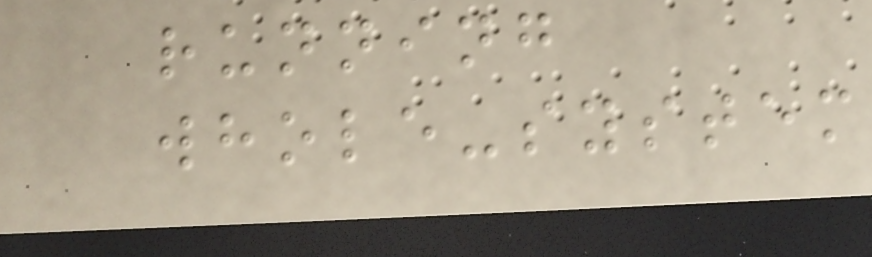running
whole-system
